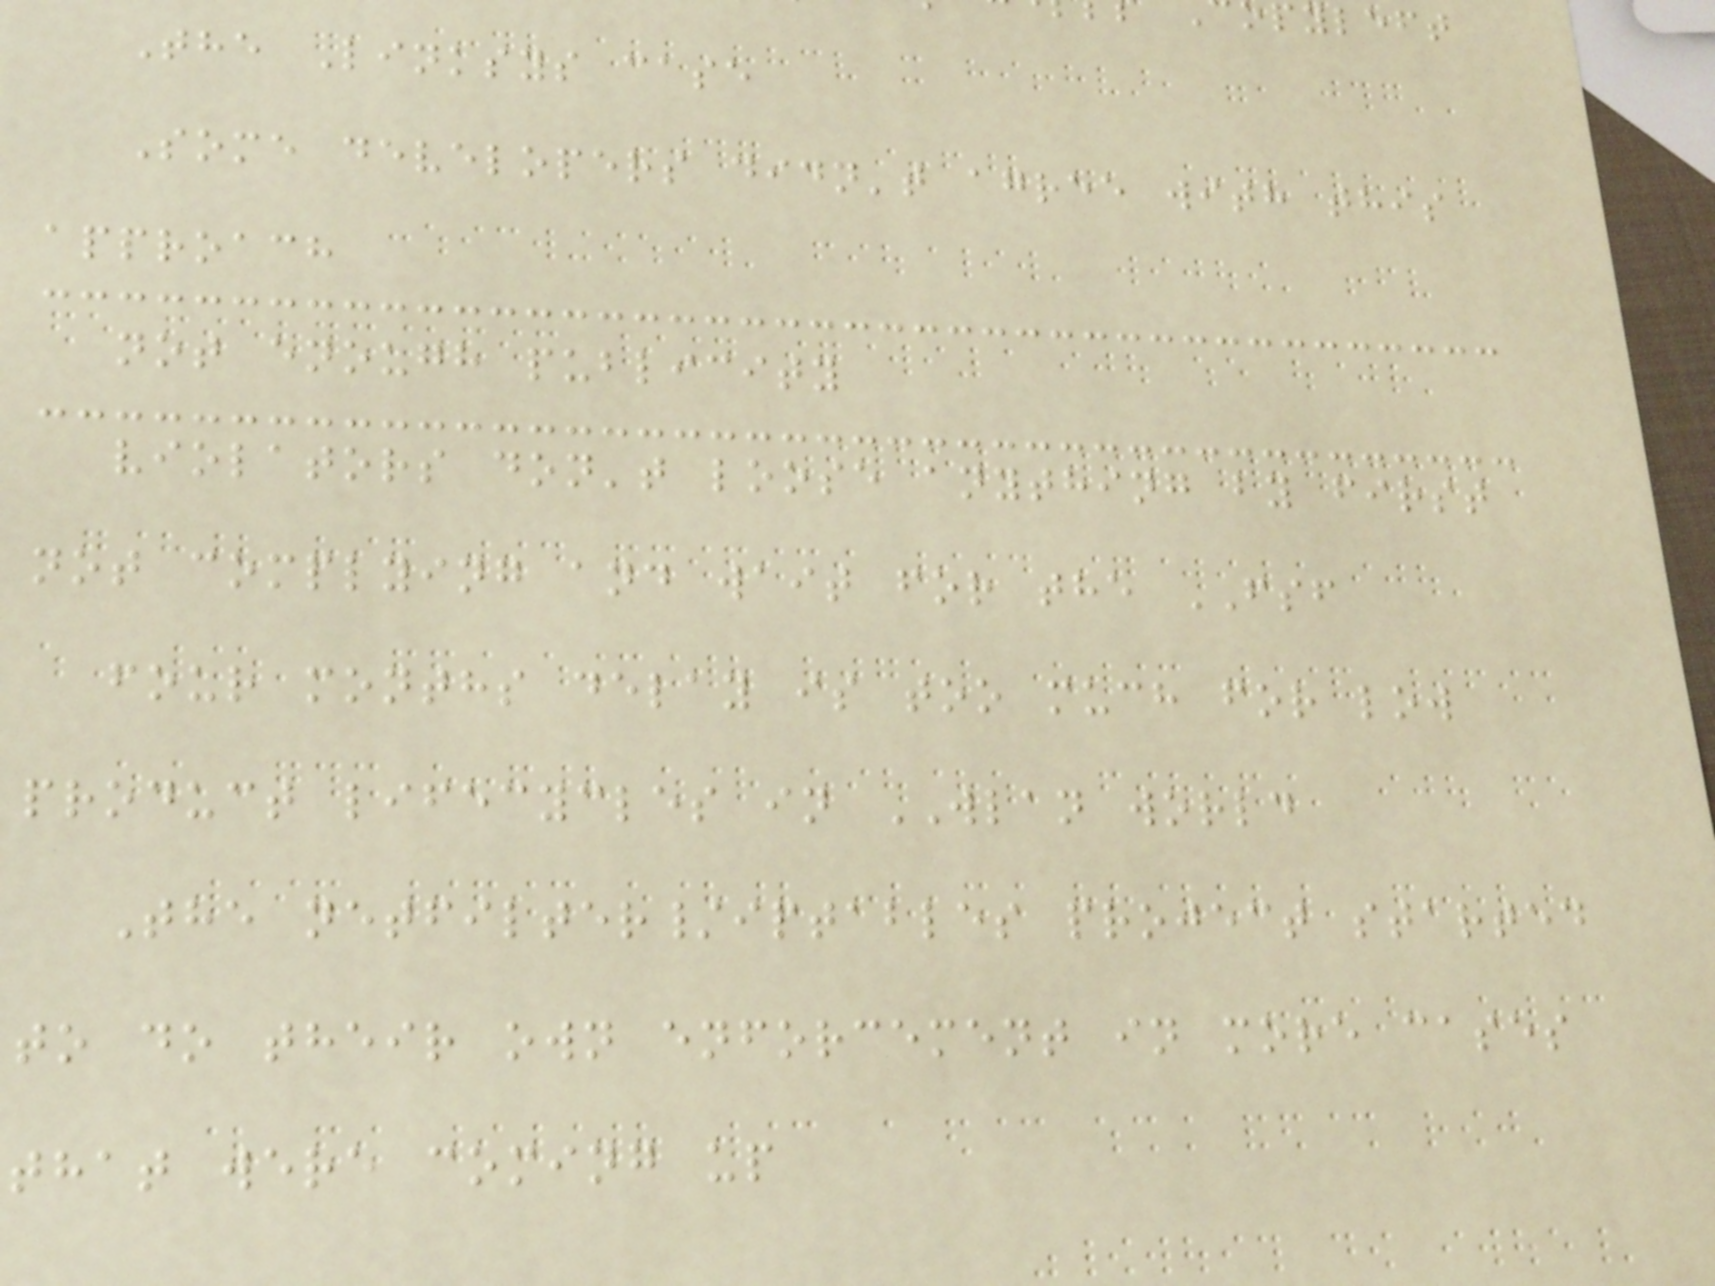The Linksys case
Some developers didn't agree with this
approach
not enough publicity
violators don't loose anything by first
not complying and wait for the FSF
four months delay is too much for low
product lifecycles in WLAN world
The netfilter/iptables project started
to do their own enforcement in more cases
that were coming up
